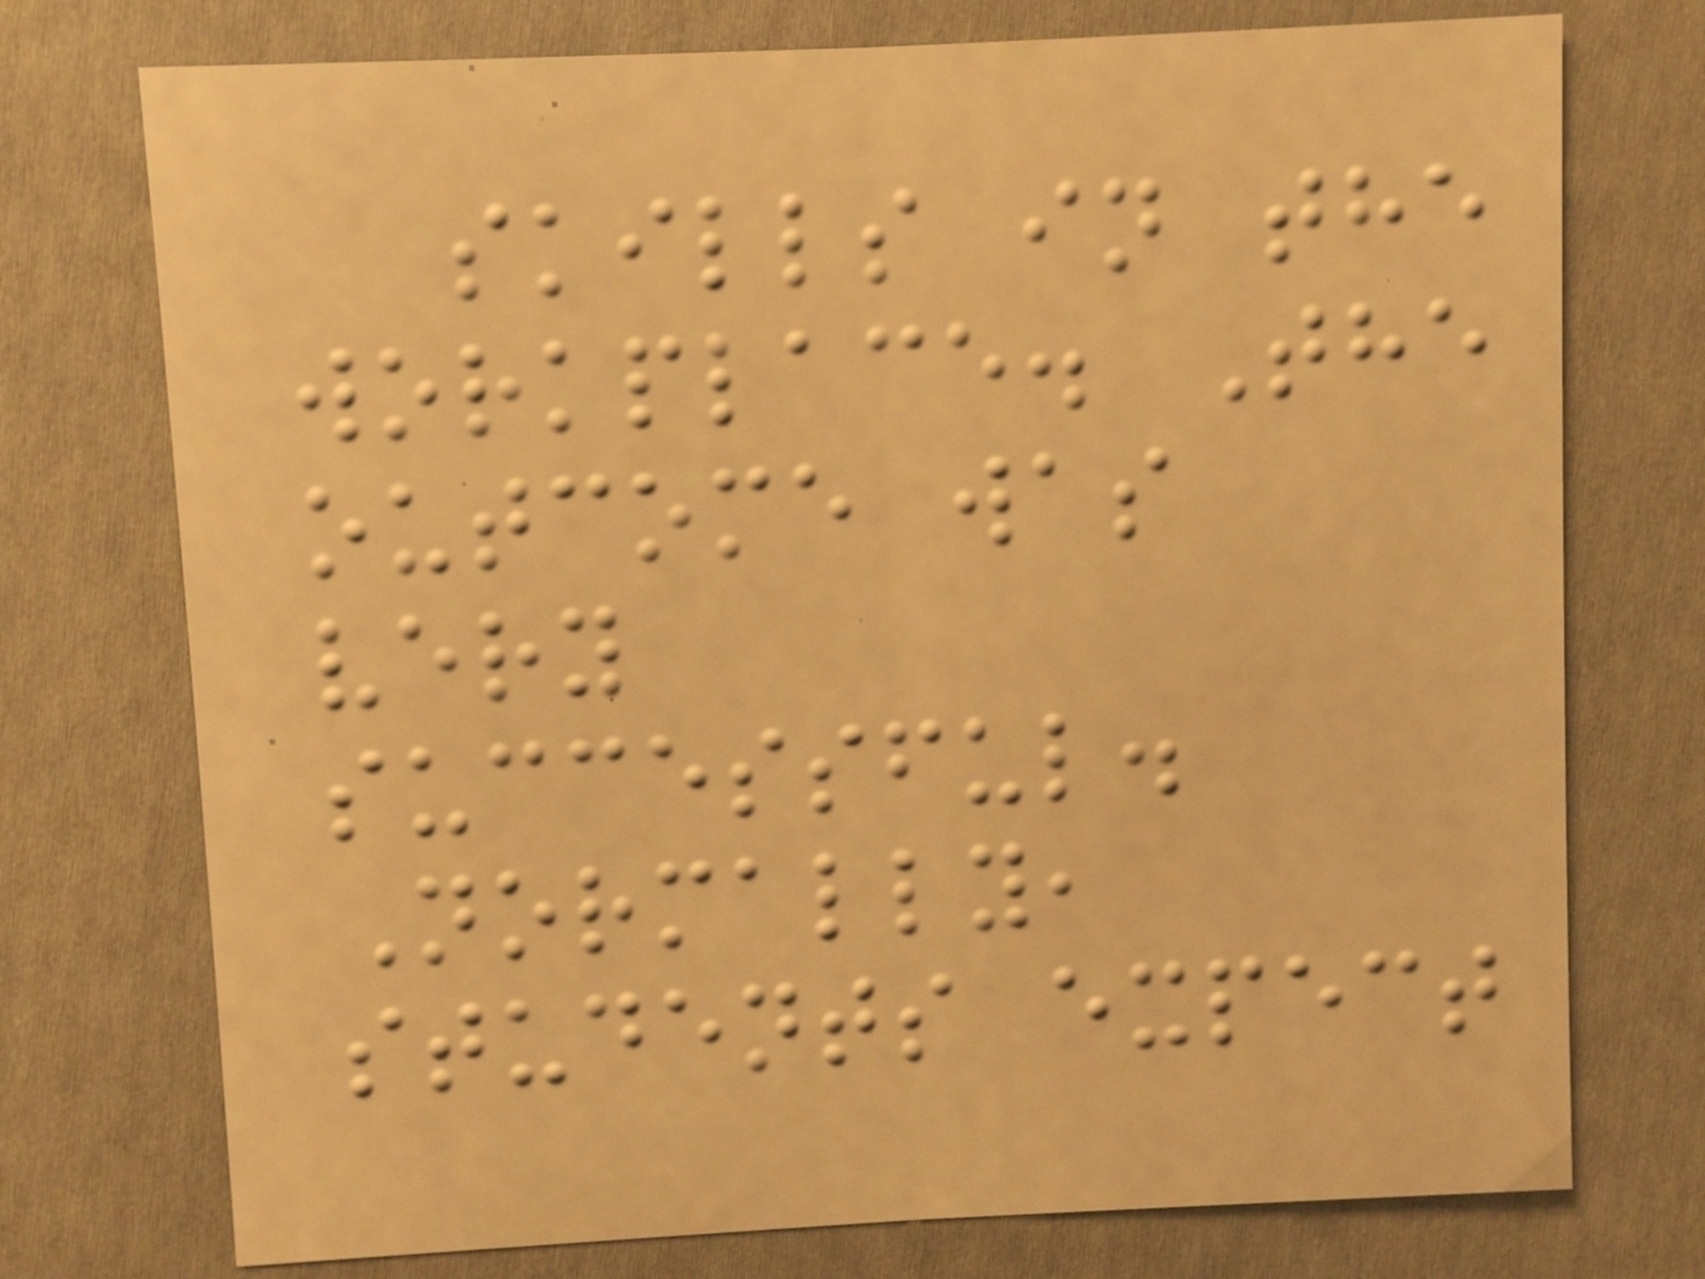skills in the
workplace. The
outcome was
very
successful.
Normally,
students expect
